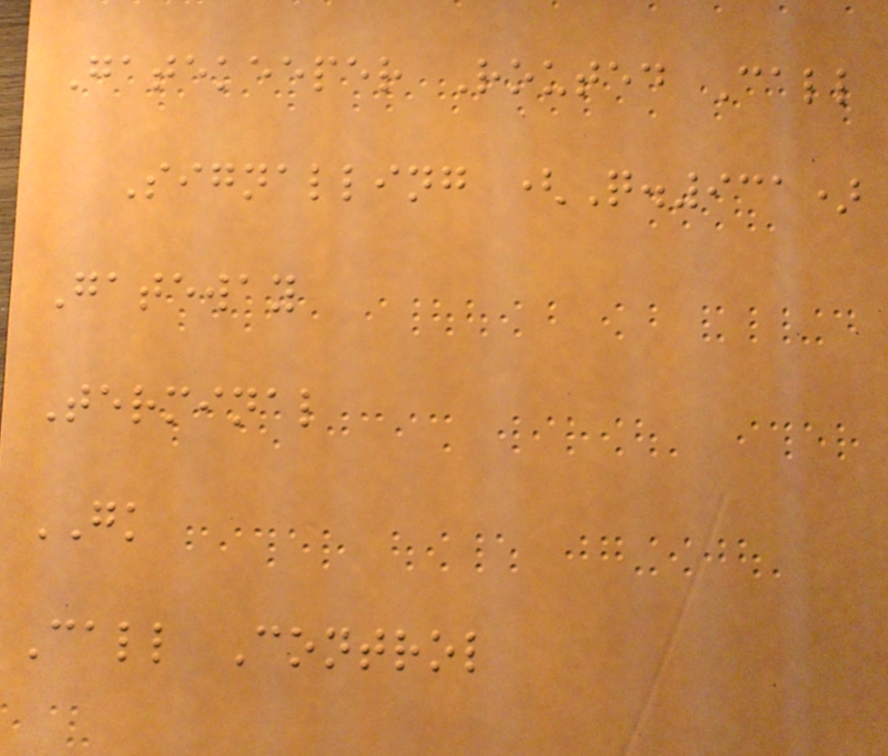Gatekeeper Routed Call
Signalling (Q.931)
Gateway
Terminal
GK
Call Control
